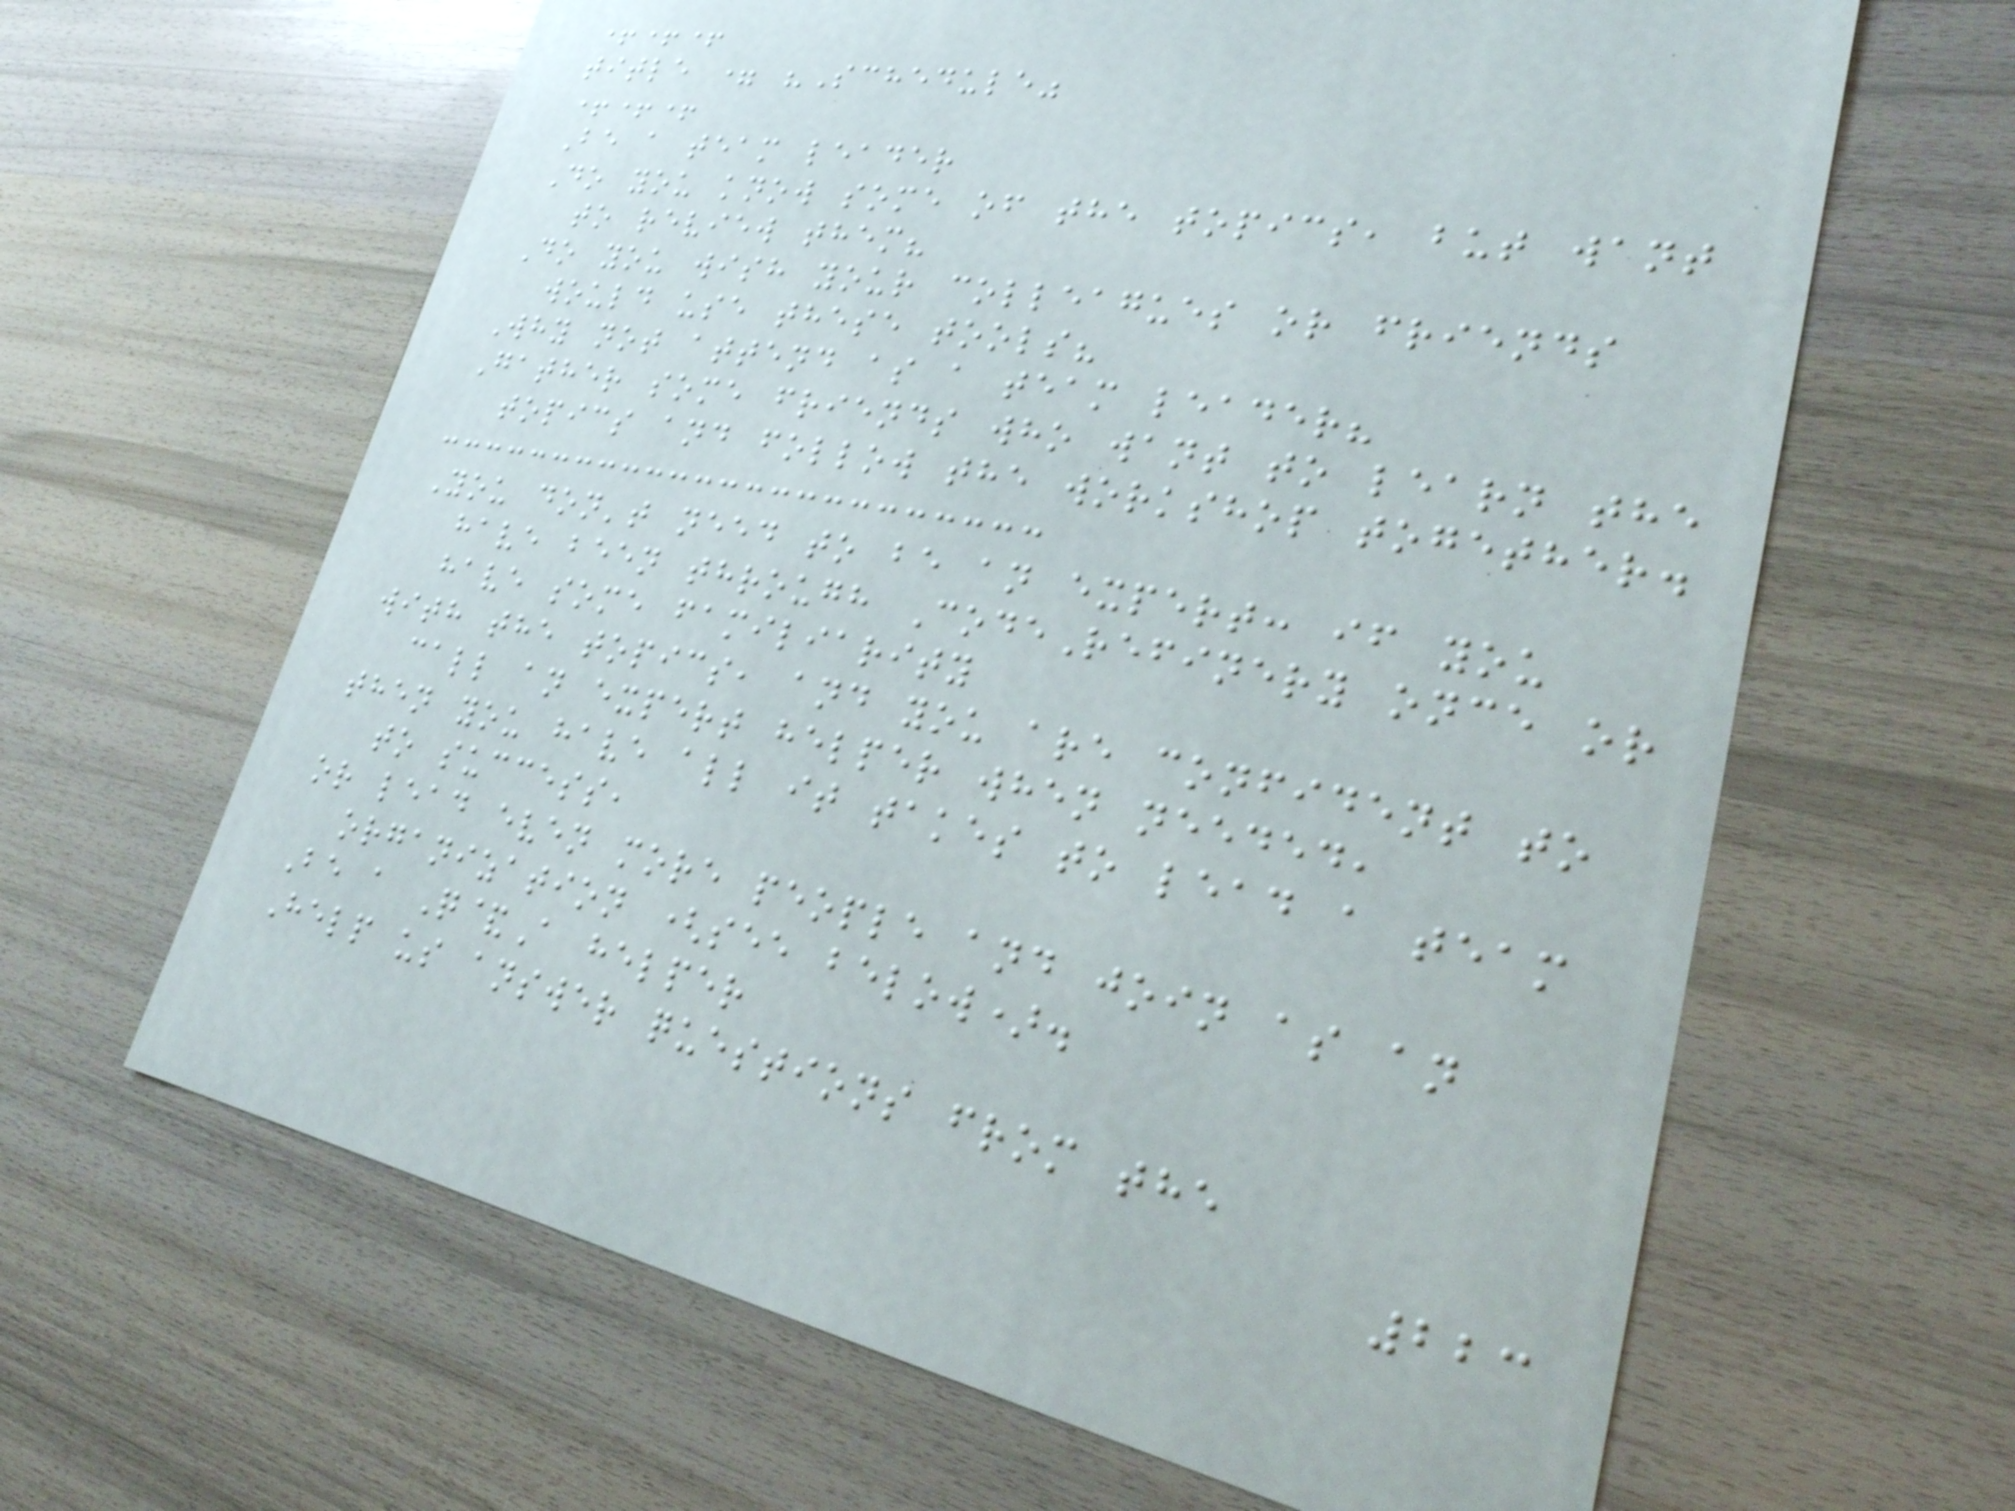+++
title = "Schedule"
+++
Be a team leader
Do you know some of the topics, but want
to review them?
Do you wish your colleagues or friends
would use these tools?
Why not attend as a team leader?
Gather some friends who want to learn the
topics and follow the workshop together.
You don't need to be an expert: if you
have been through CodeRefinery once or
have some familiarity
with the topics, and you are confident to
call an expert helper when needed,
then you have all it takes to lead a team
to success,
or lead even more people and join as an
organization (see below).
Be a Q&A helper
Help us answer questions from the
223
